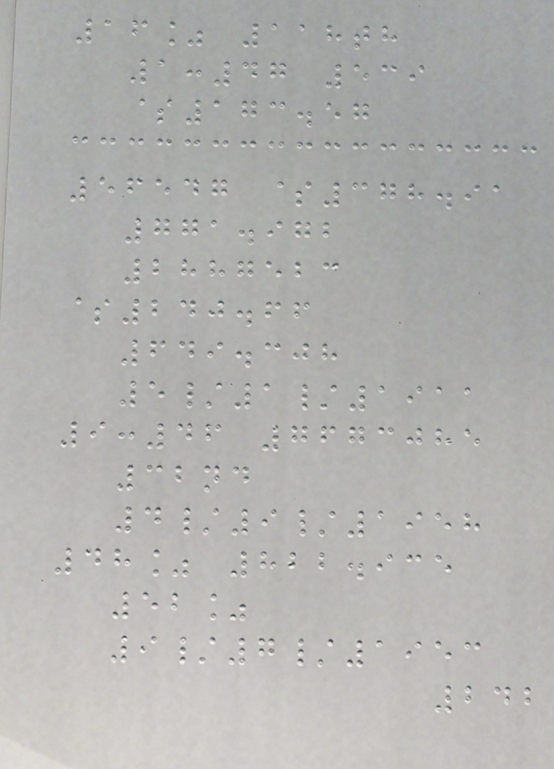16% 118th
1:47 539
$173.57
56547 $378.91
771.972
2887523
$240.66
649.308
5/1/1911
9:46 7673085
32nd
4/9/1958
48% 822.935
52%
9/7/1953
242
